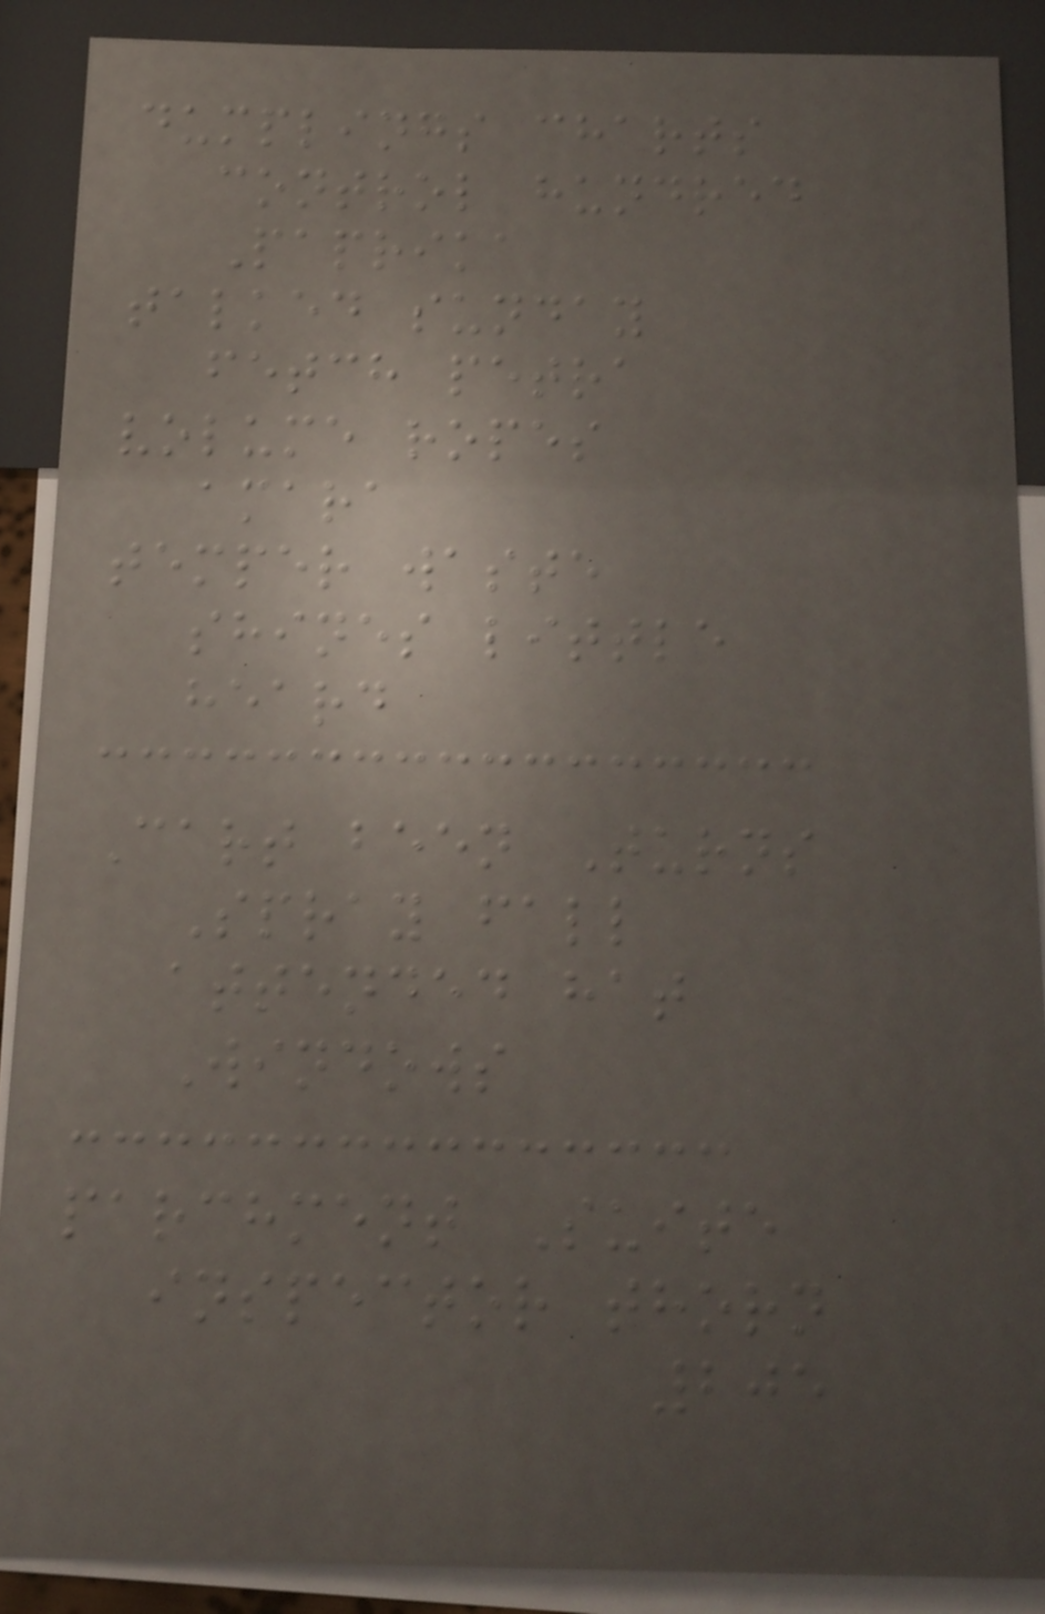dumplings charts
control hundred
Paprika
talked sunday
fetch petra
volume ropes
amara
temper waste
shines little
heard
Cart been Turns
Spray fall
attended hat
Windows
parchment Suite
inspector thorn
205
